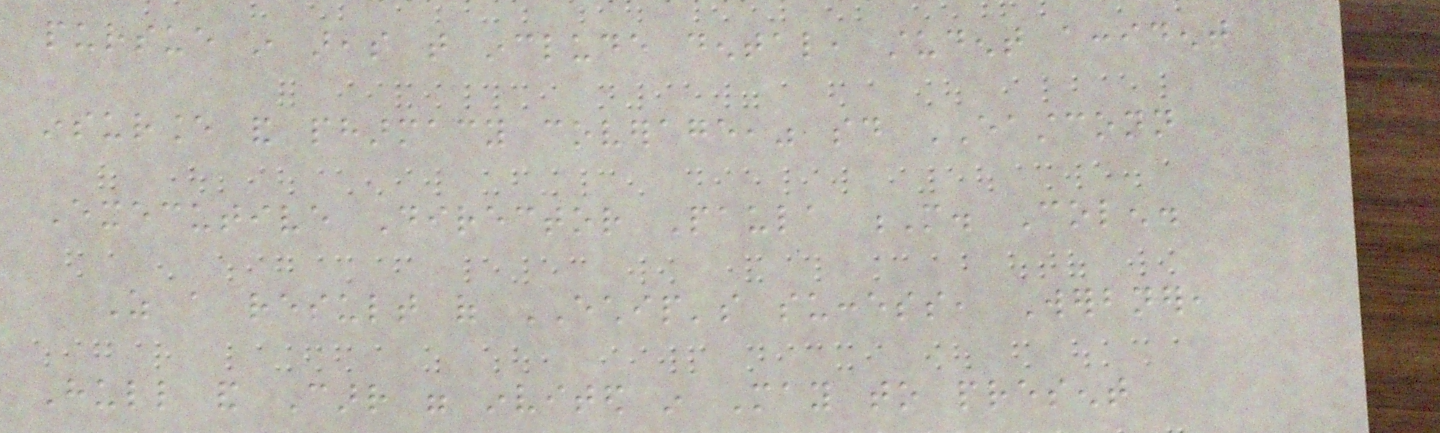pursue in areas that include dental, student accident
insurance and pharmacy coverage," said EASTCONN
Executive Director Paula M. Colen.
As a result of ECHIP's success, Werbner,
Hull and Carr were invited in May to present
